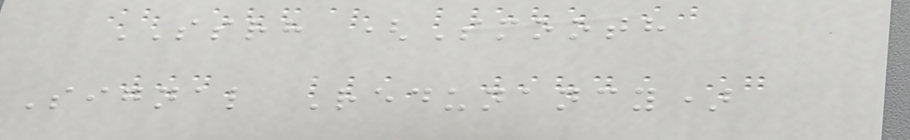SSRH (Smooth
Signal Redunancy)
